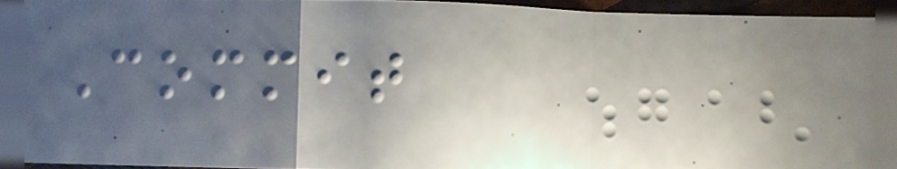Commit
